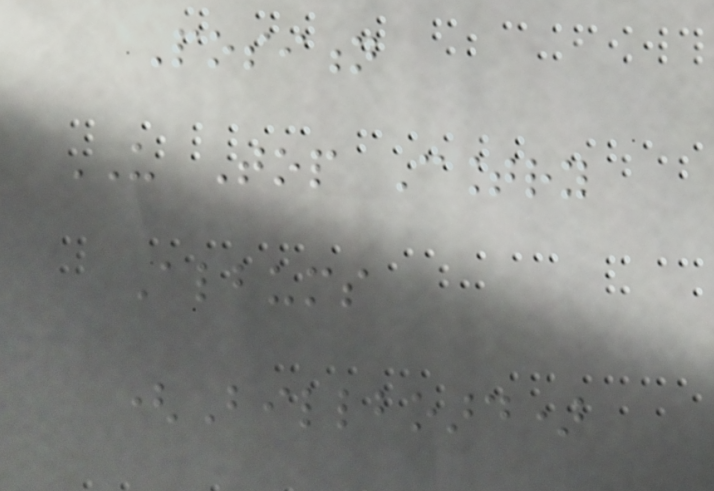Position
US Top Country
Albums
(Billboard)
